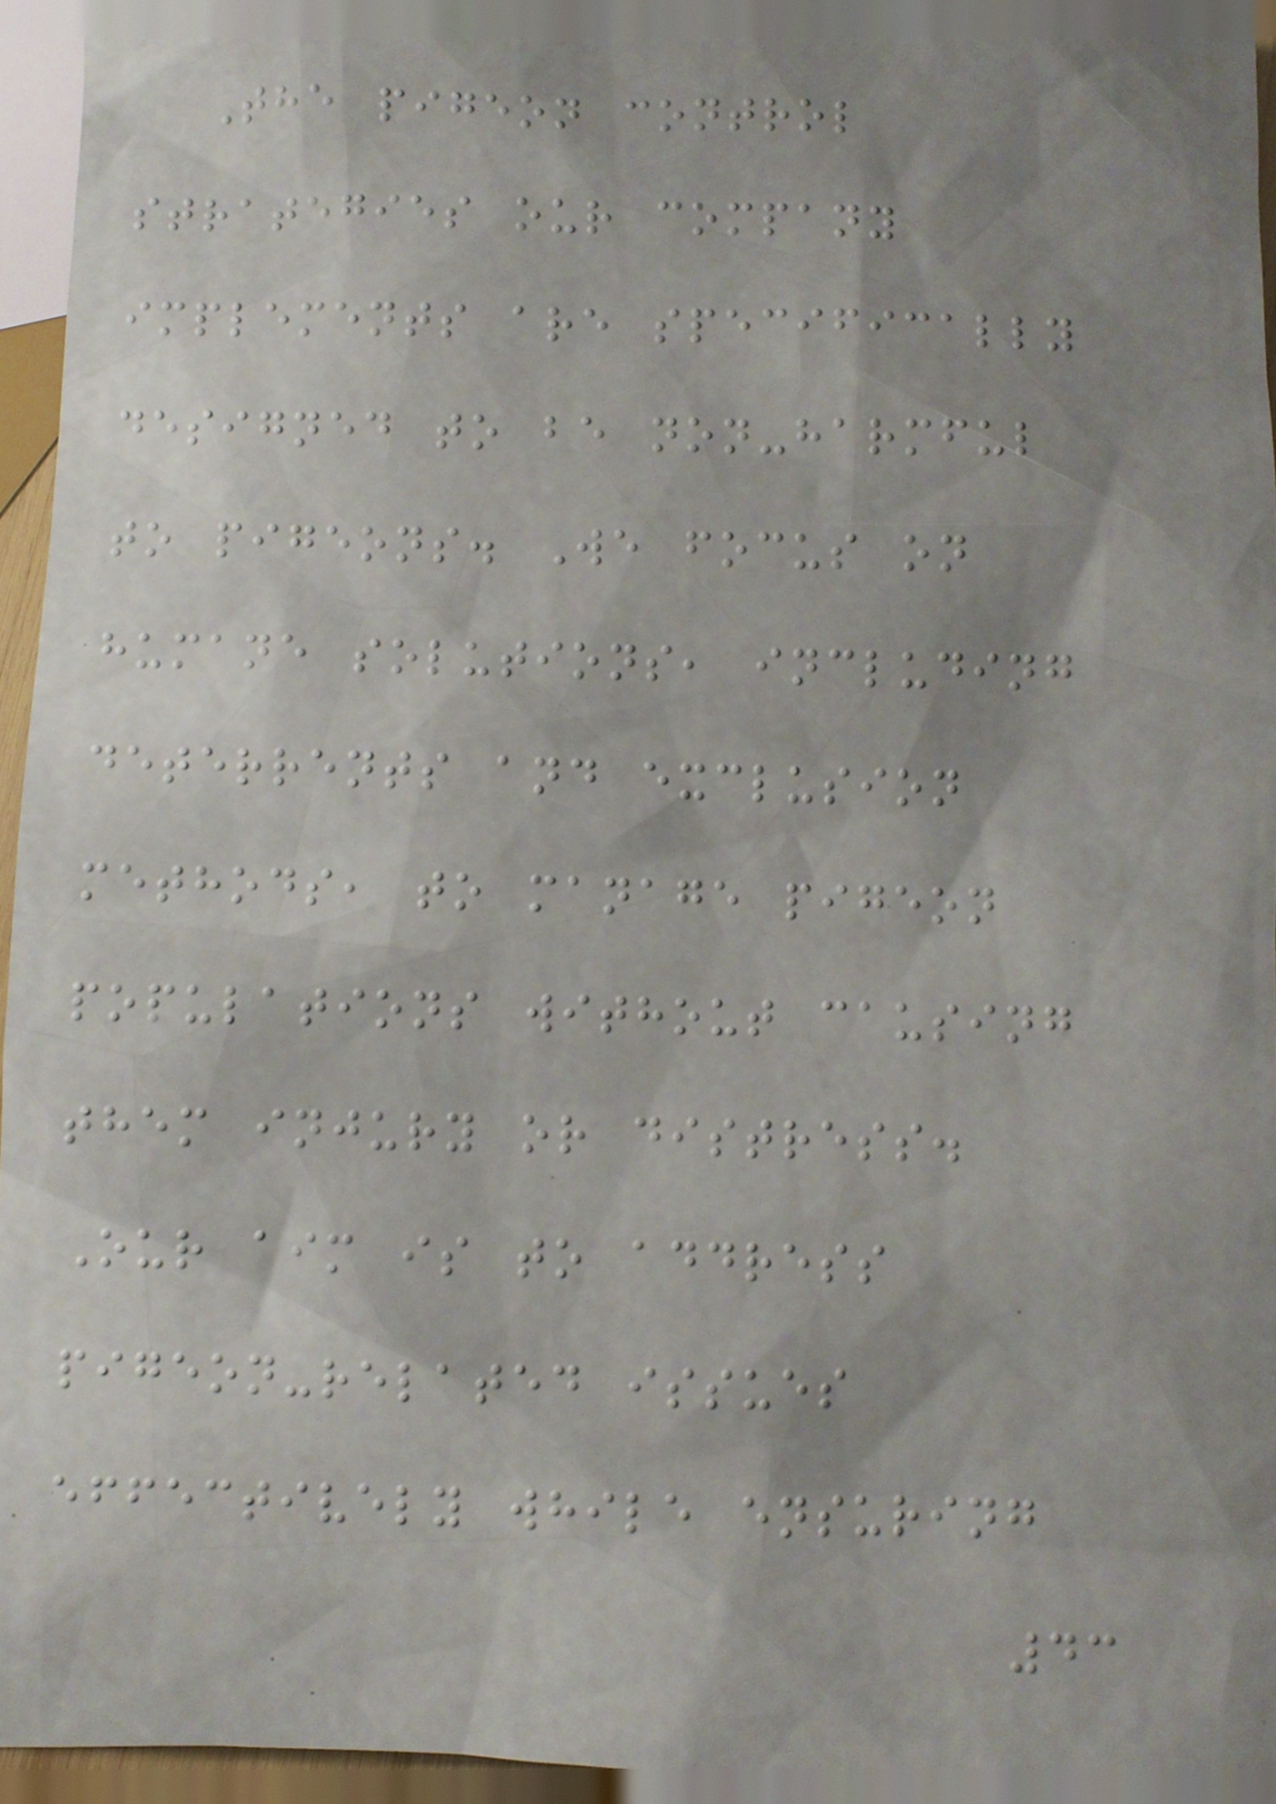The pigeon control
strategies our company
implements are specifically
designed to be non-harmful
to pigeons. We focus on
humane solutions, including
deterrents and exclusion
methods, to manage pigeon
populations without causing
them injury or distress.
Our aim is to address
pigeon-related issues
effectively while ensuring
43
